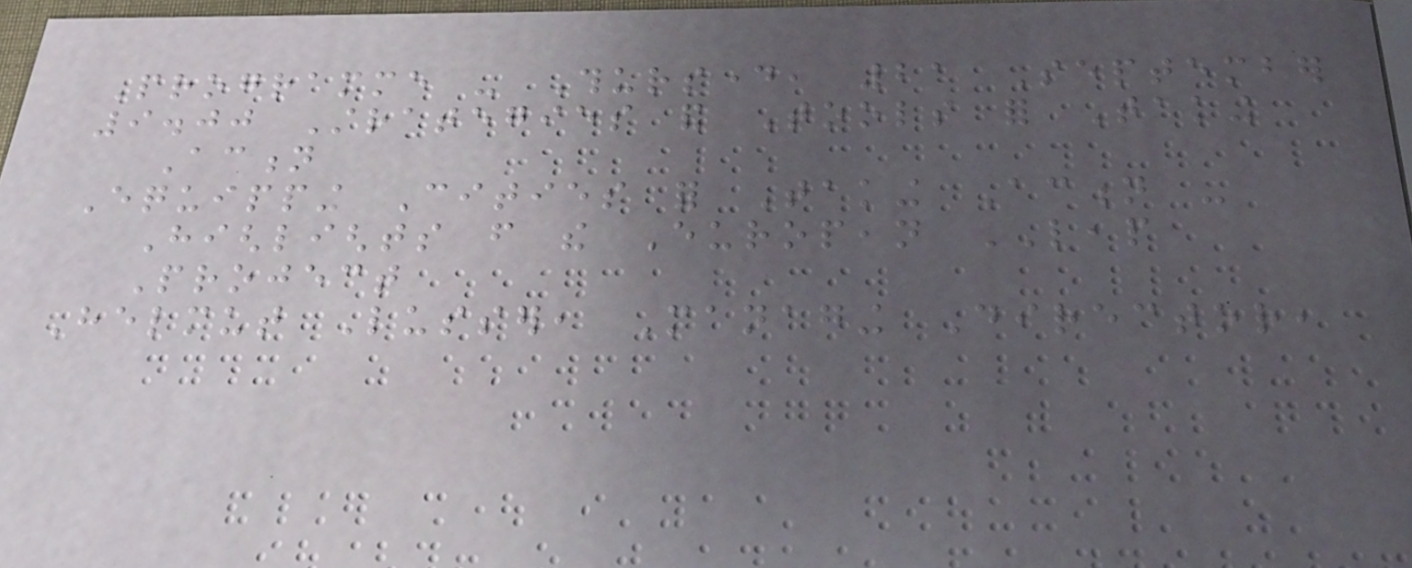Programme - Thursday, 21 September
9.00 Strategies and Tools for Taking
Action
Equipping Cities for Taking Action -
Highlights from the European LEAP
Project
Helmut Lusser, Managing Director,
